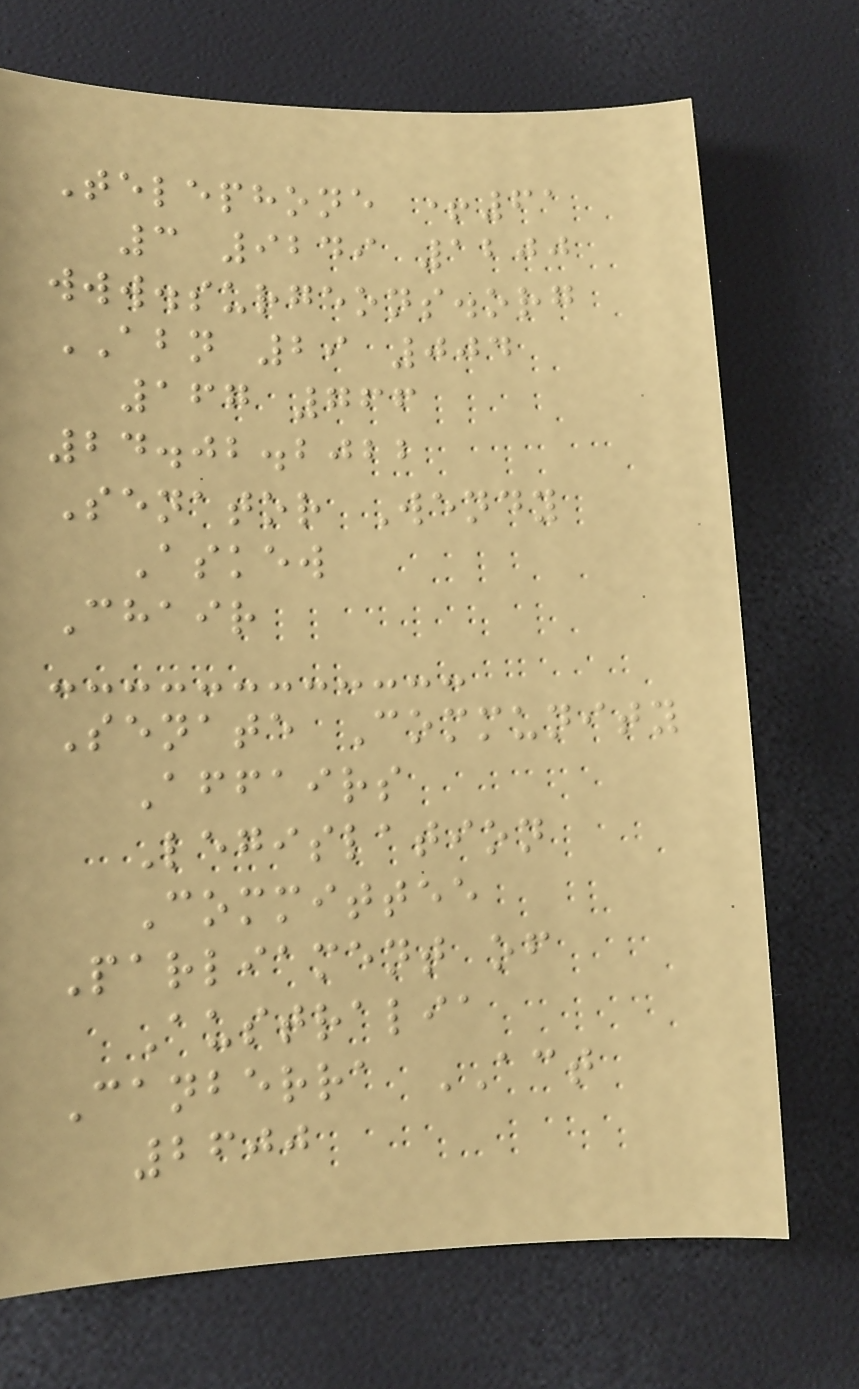Telephone +61
3 9249 1200
www.surgeons.org
ABN 29 004
167 766
24.02.2022
Senator Wendy
Askew
Chair
Senate Community
Affairs
Legislation
Committee
Parliament of
Australia
Canberra ACT
2600
